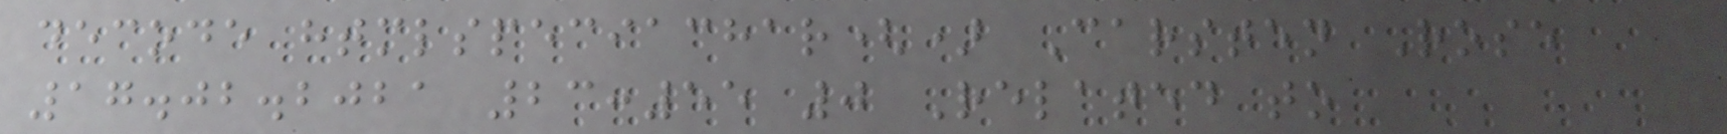decode htmlspeciachar() Carsten Rose
17.02.2021 23:55 0 Related to
